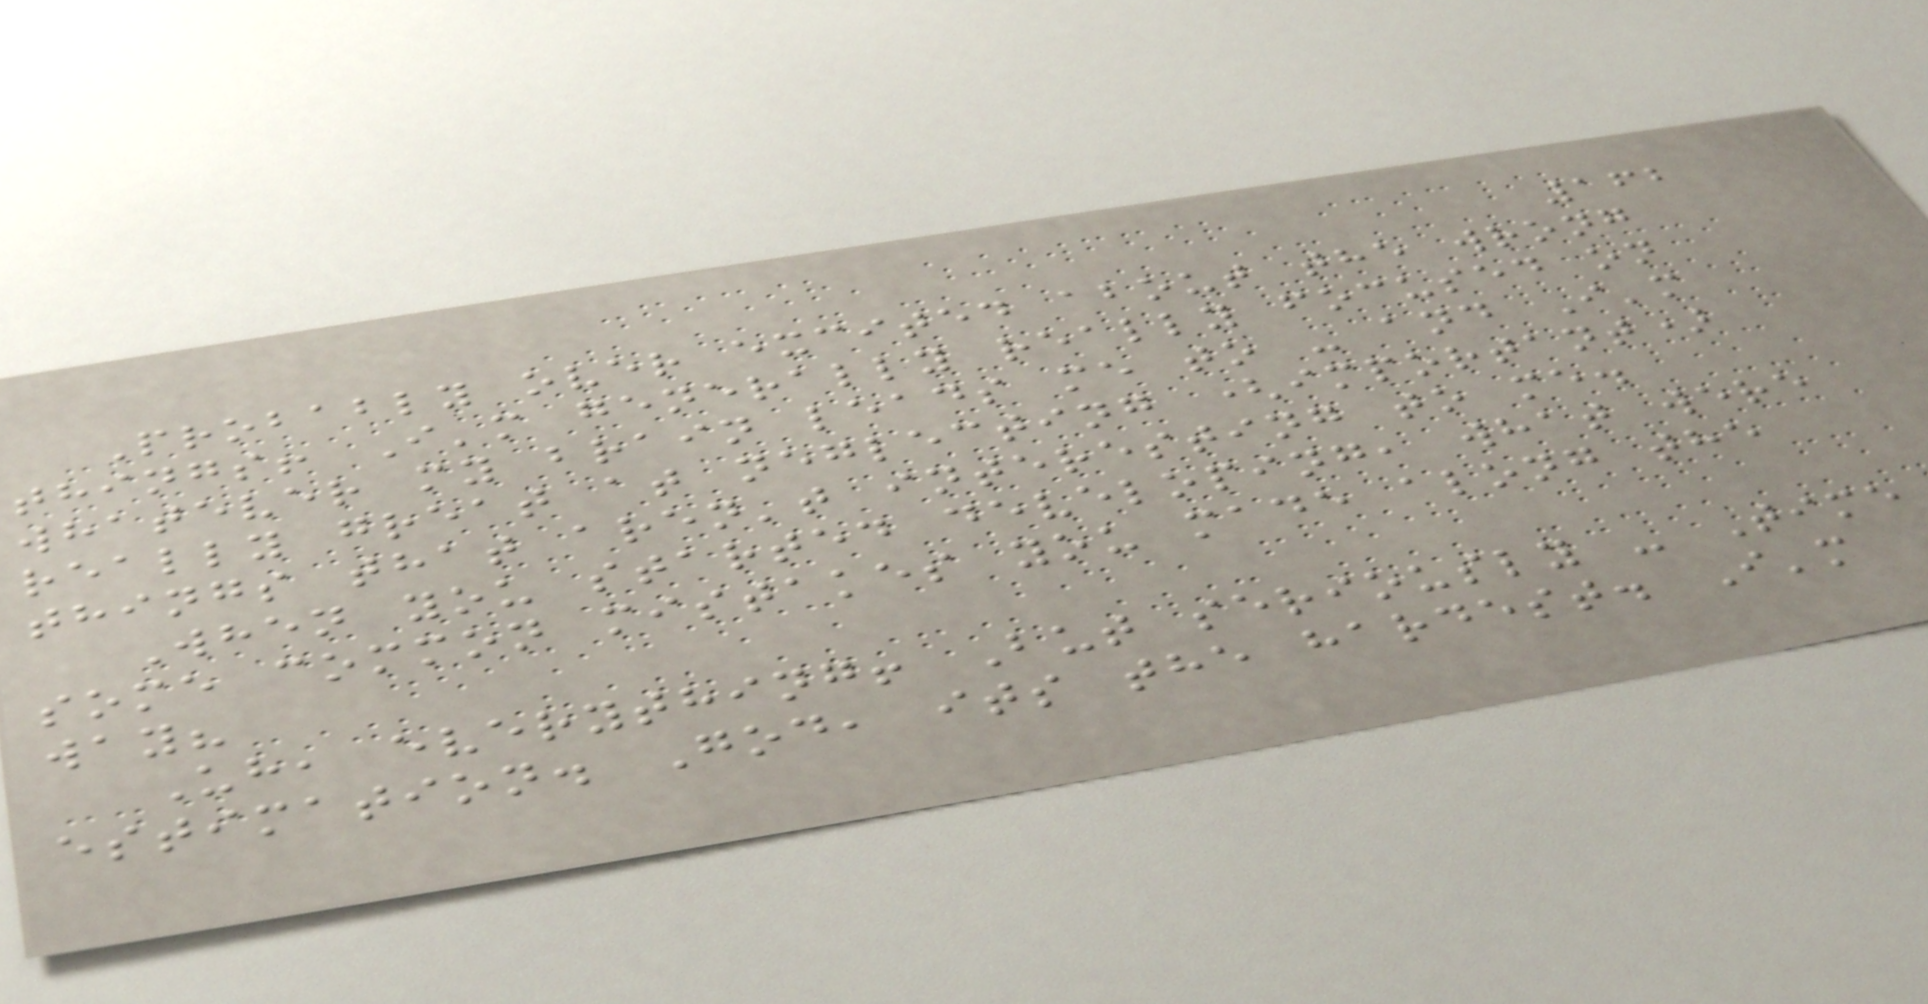162
Probably over excited about the wrong
things! I'm generally really focused on
whatever my brain leads me to - and I'm
really great at neglecting (important)
things that aren't interesting to me.
When you started developing, what were
some common mistakes you made along the
way?
Uh, everything! But seriously - Time
estimation. God, its the hardest. I'm
